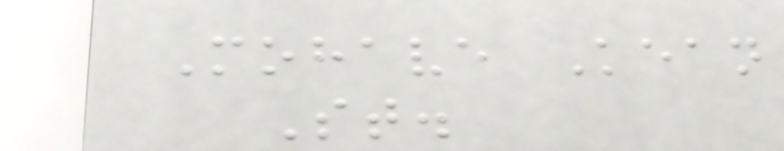Mohave Kean
St.
